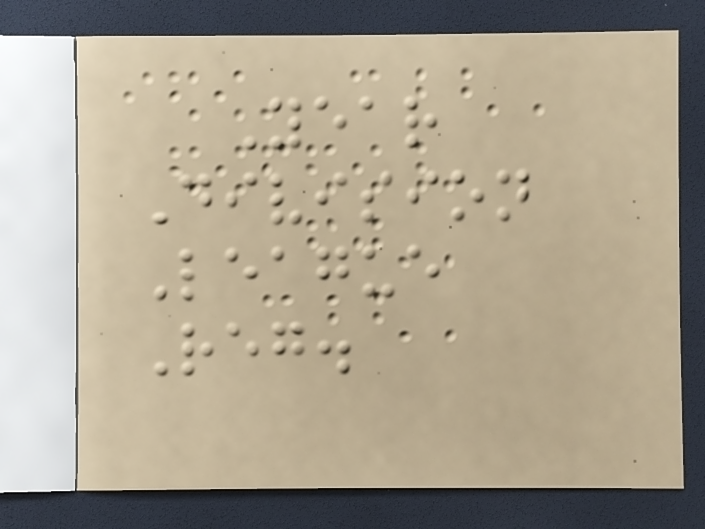Year
Division
League
Reg.
